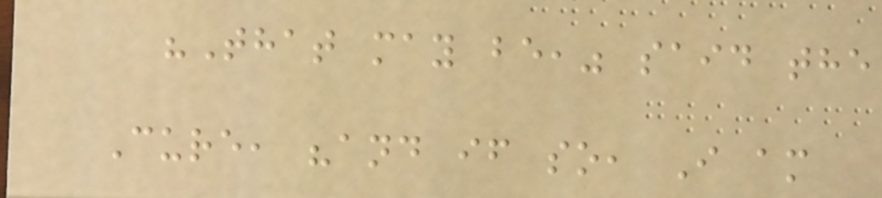"That may be," said the
Cure, "and if so, I am
